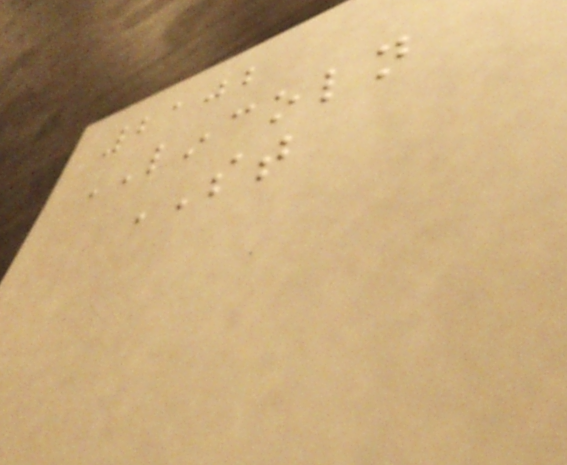2102
LINCOLN
ST
